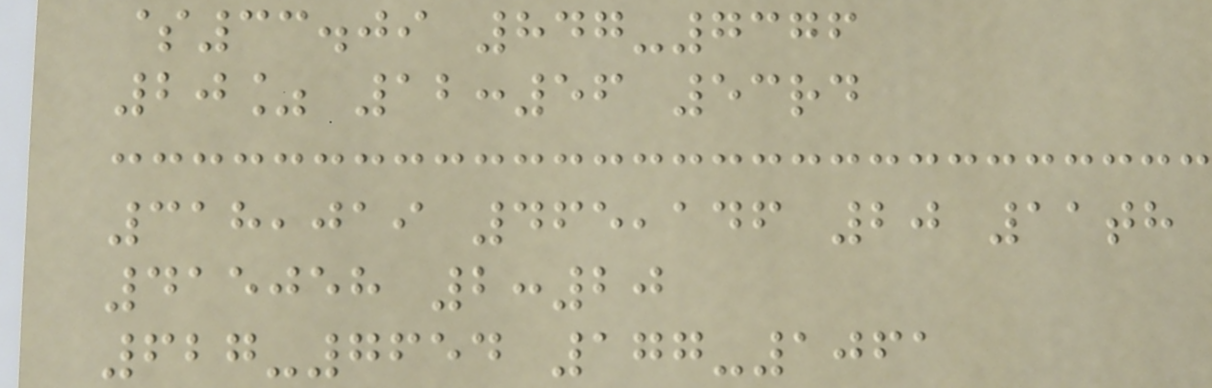$33.09 847-7376
20% 12:56 53rd
318,019 465,146 20 11th
415058 2:20
627-7654 177-1061
